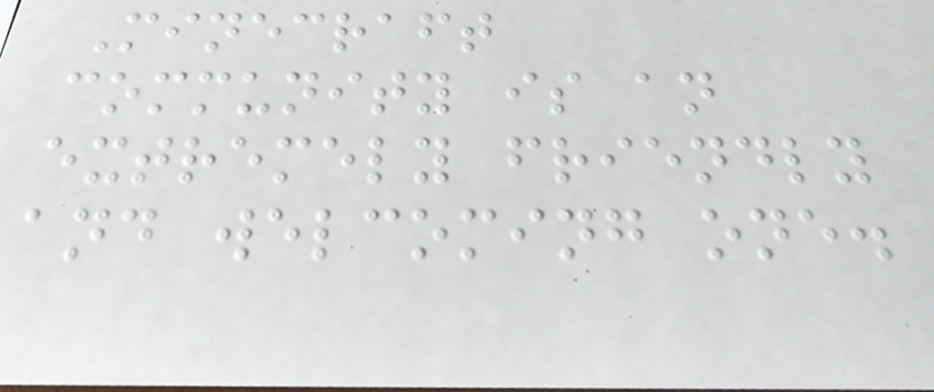Minecraft
community is an
extremely friendly
and welcoming one.
